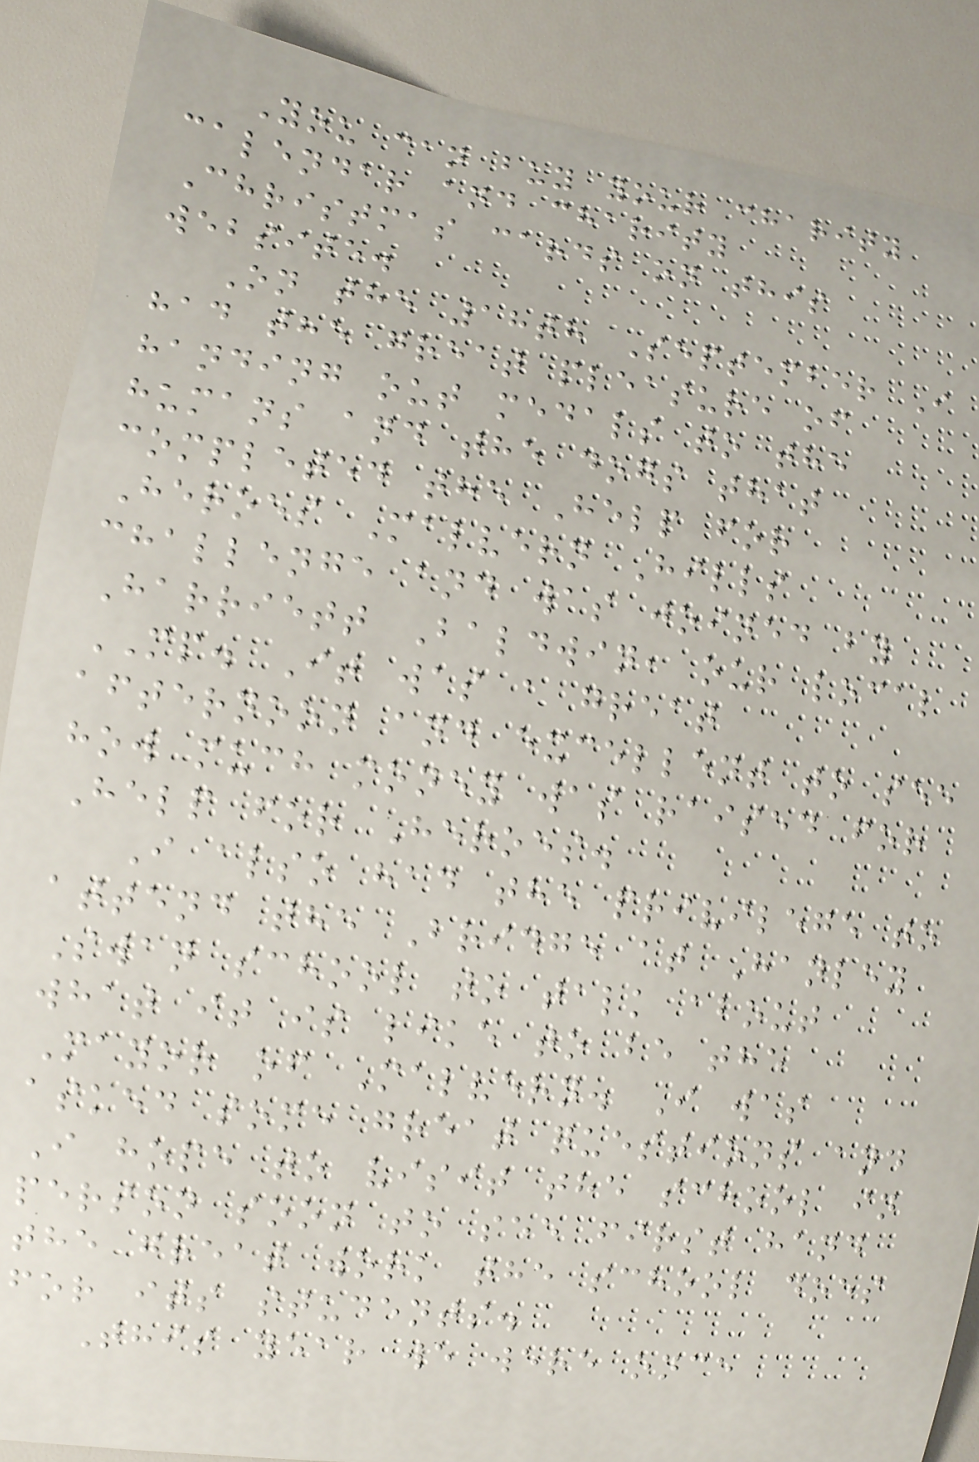You can buy your charity
calendar and charity
Christmas cards on this
website.
On the 18th September I
had the great pleasure of
handing out medals to the
humans and the dogs that
completed the Help for
Heroes Malvern Hills
challenge and was joined by
Harriett Baldwin, our local
MP. It was a great
afternoon and excellent to see
how much money was raised for
Help for Heroes.
I also had the privilege to
attend the Bridge at Hanley
Swan school to talk about
what it is like to be the
Mayor of Malvern. I was
asked some great questions and
I hope to visit the school in
person soon to see first hand
the great work the school does
for its students.
This year we were once
